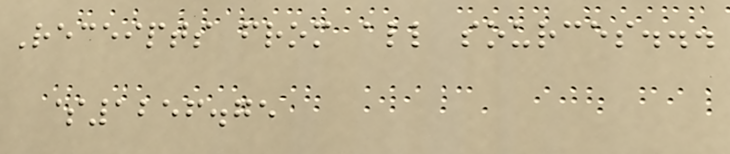Receipts from all sources...
$1256.75
